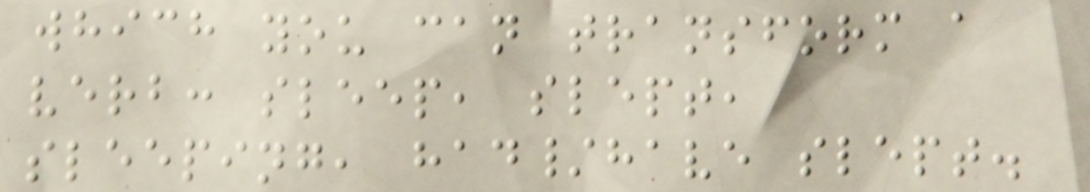which you can transform a
verb: sleep, slept,
sleeping, had/have slept.
